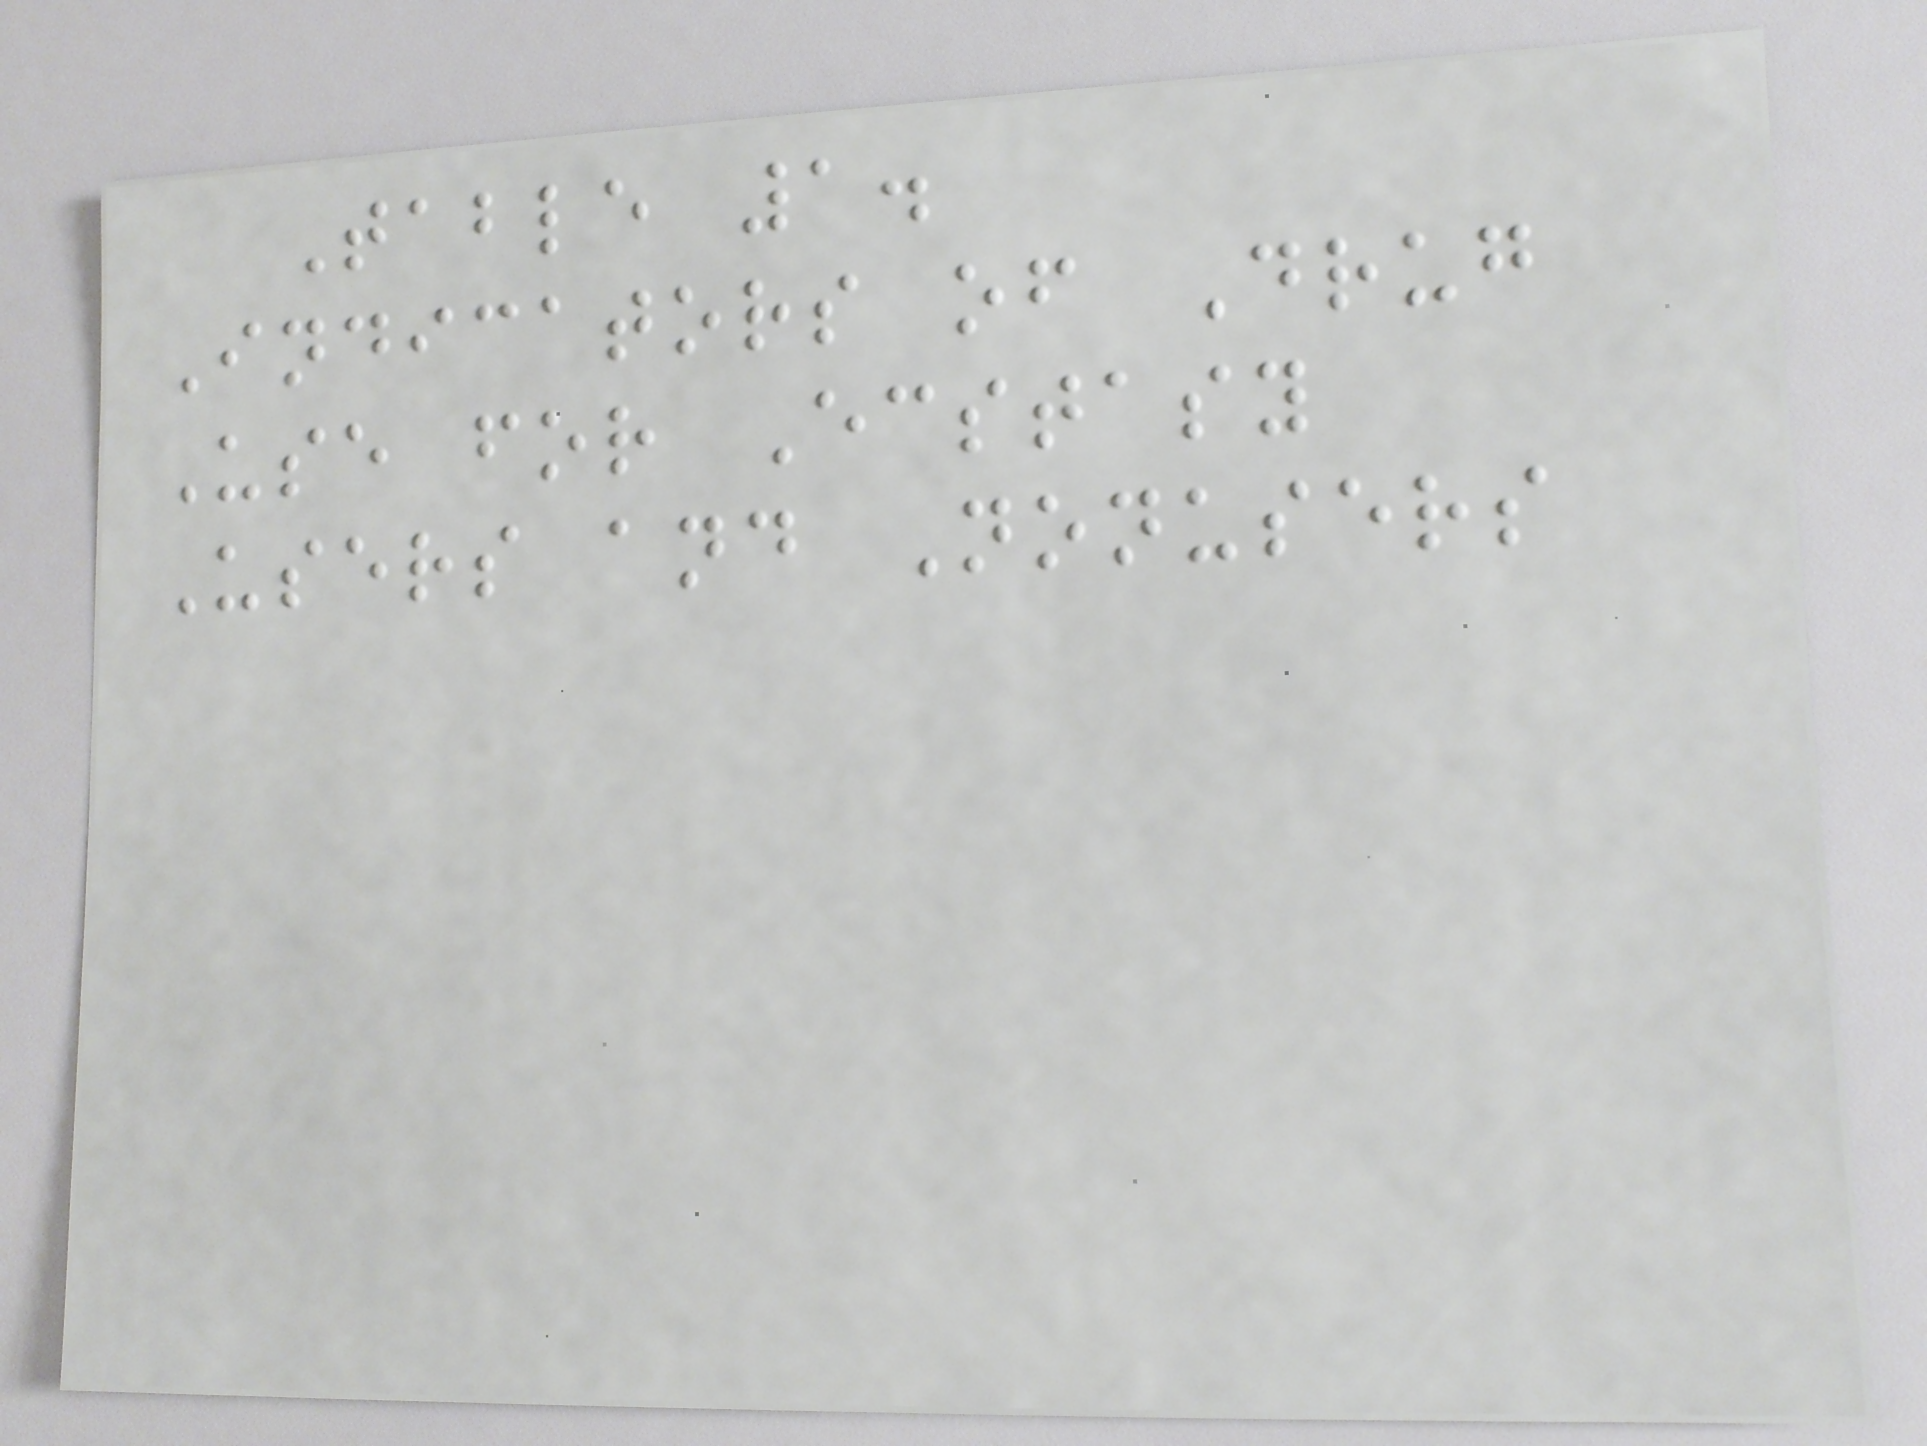Table 1.
Indicators of Drug
Use for Ecstasy
Users and Nonusers
